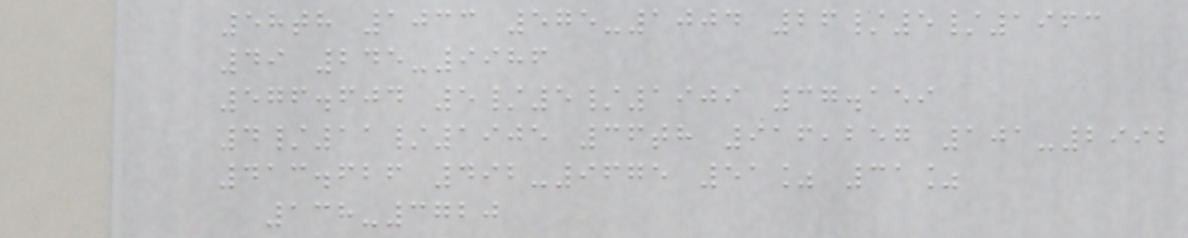58th 1033 575-1004 26/5/1963
49 245-9986
576.604 5/5/1909 37.159
4/11/1905 36th 916,257 101-2992
413.626 492-9675 51% 31%
138-3720
